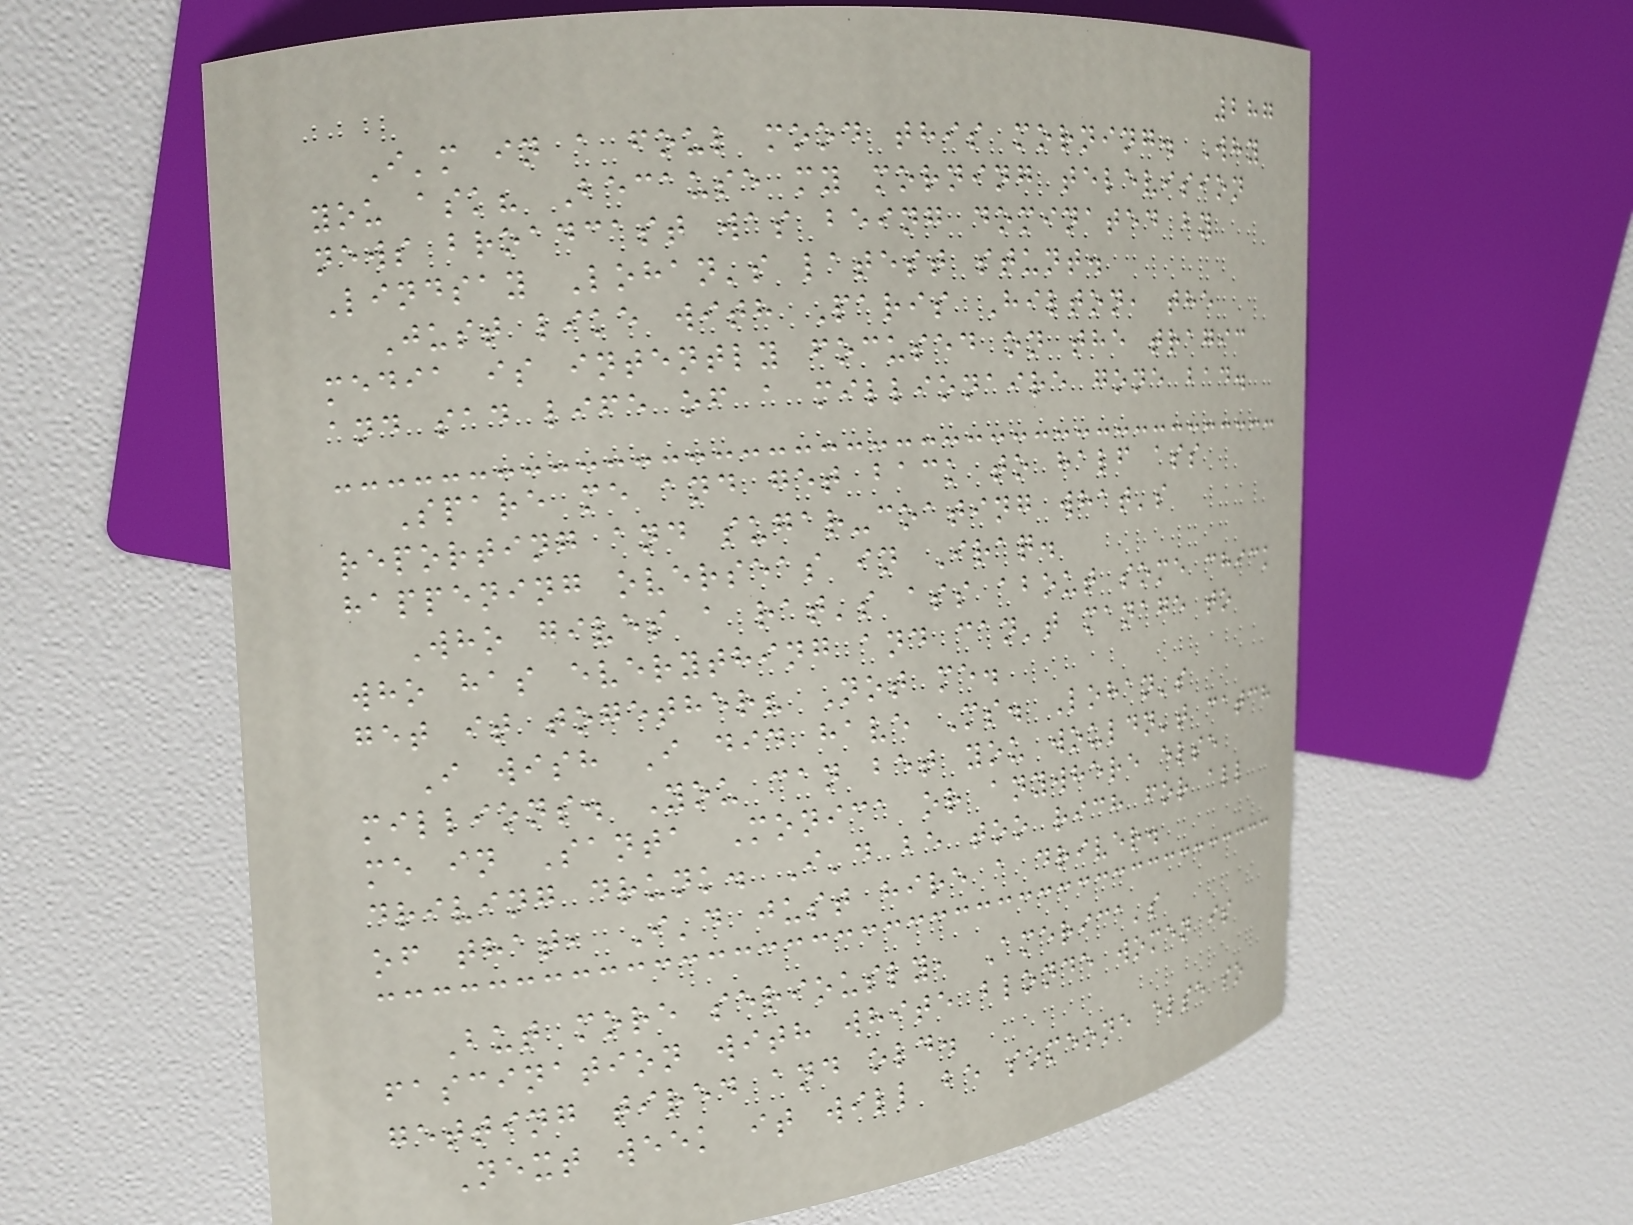287
I'm in a foul mood this morning. Why
you ask? Because my morning television
news broadcast was being dominated by
Lindsay Lohan's latest stunt.
Just like with Paris Hilton, the
media is intently focused on the tragic
and sad life of a millionaire gone bad.
Spare me and get back to half ass
reporting and sugar-coating what's
happening overseas in Iraq.
Who gives a rat's ass about some chick
who has everything and can't manage to
get it together? Not me.
I wish I did have Ms. Lohan's
millions. You can bet you wouldn't catch
me in Santa Monica or anywhere else
driving drunk. I'd be too rich for all
of that, I'd just hire a driver.
But more seriously, America's
fascination with white blonde women is
getting tired and old.
Next week it will be someone else so
